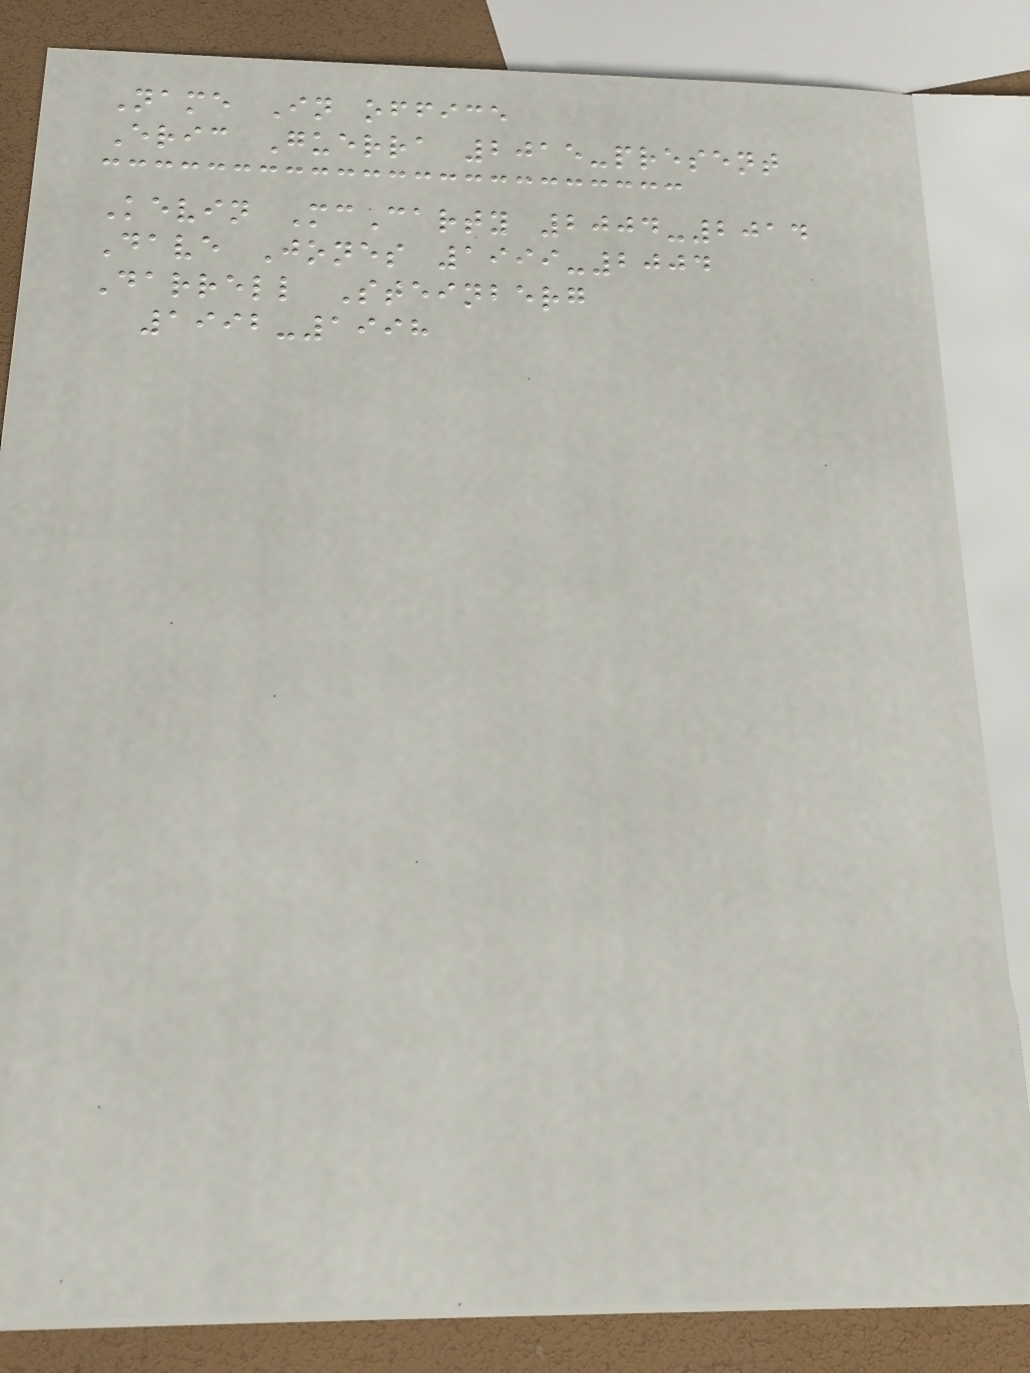Name In office
Eric Guerra 2015-present
Kevin McCarty 2004-2014
Dave Jones 1999-2004
Darrell Steinberg
1992-1998
